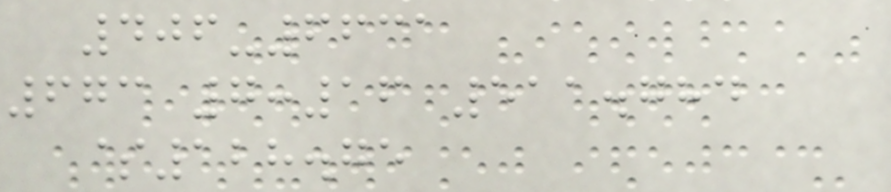406-6631
673 7:16 511.784
$128.75
